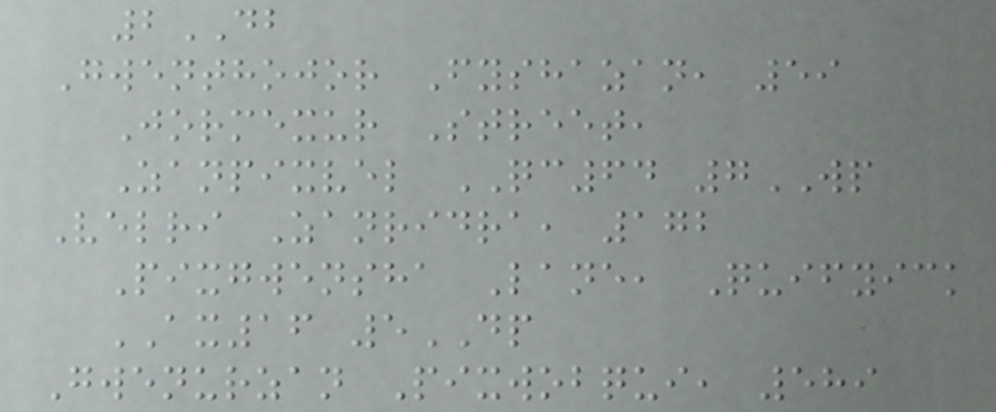2DB
Gwenthojor Fyshazan, 59
Jormexur Street,
Zanpixvel QC64 7WP
Velri Zanridra, 172
Pixgwensha Lane, Quifyick
AX16 5DP
Gwenurzan Pixwobqui, 589
